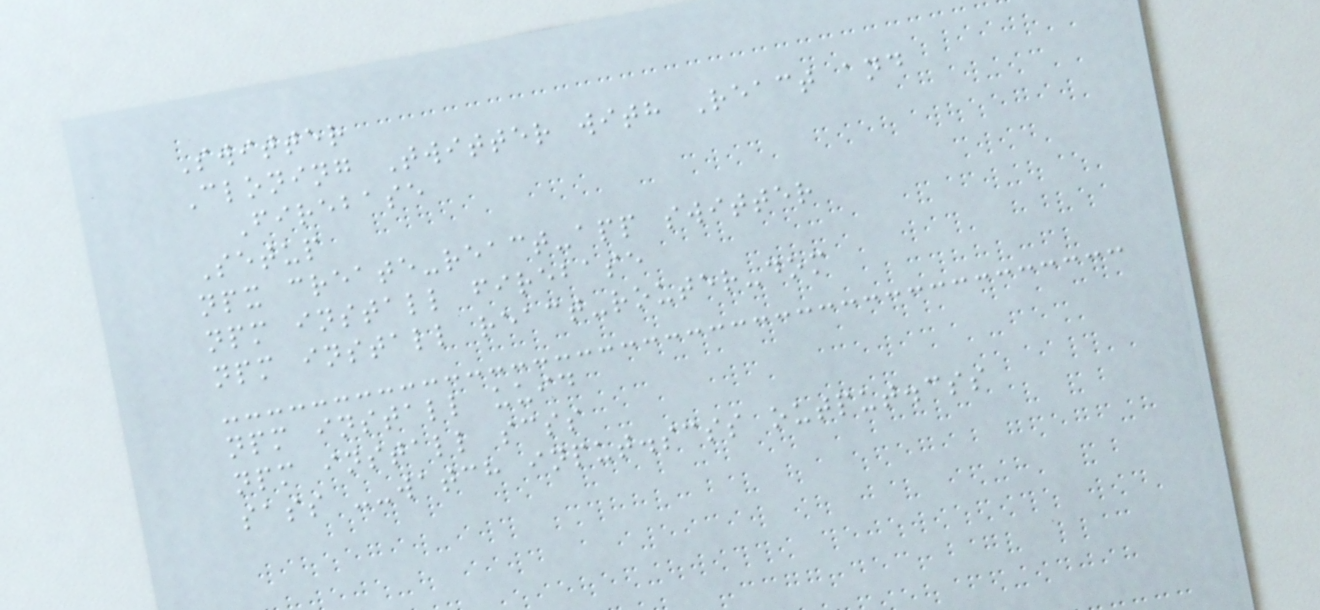Switter
Cloning Twitter with React and
Firebase
Setup
npx create-react-app switter
npm install firebase
npm install react-router-dom
npm install uuid
npm install scss
sass --watch input.scss output.css
